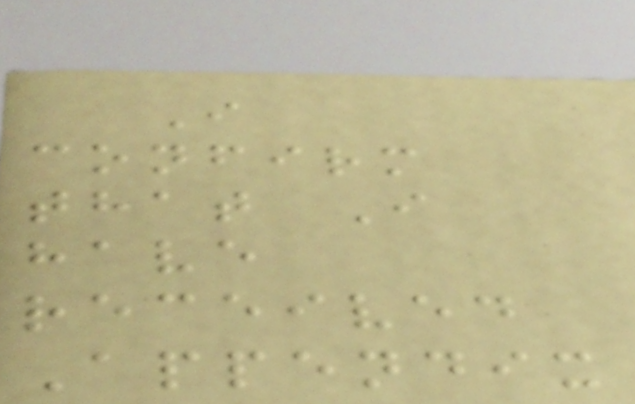I
confirm
that I
have
received
Appendix
